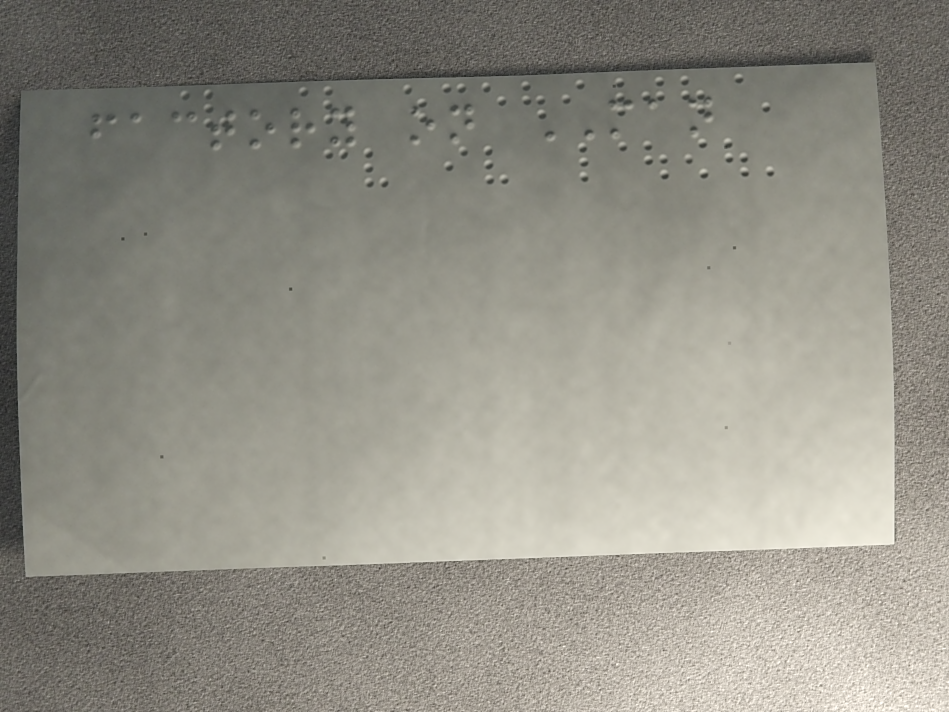factory on MAN
